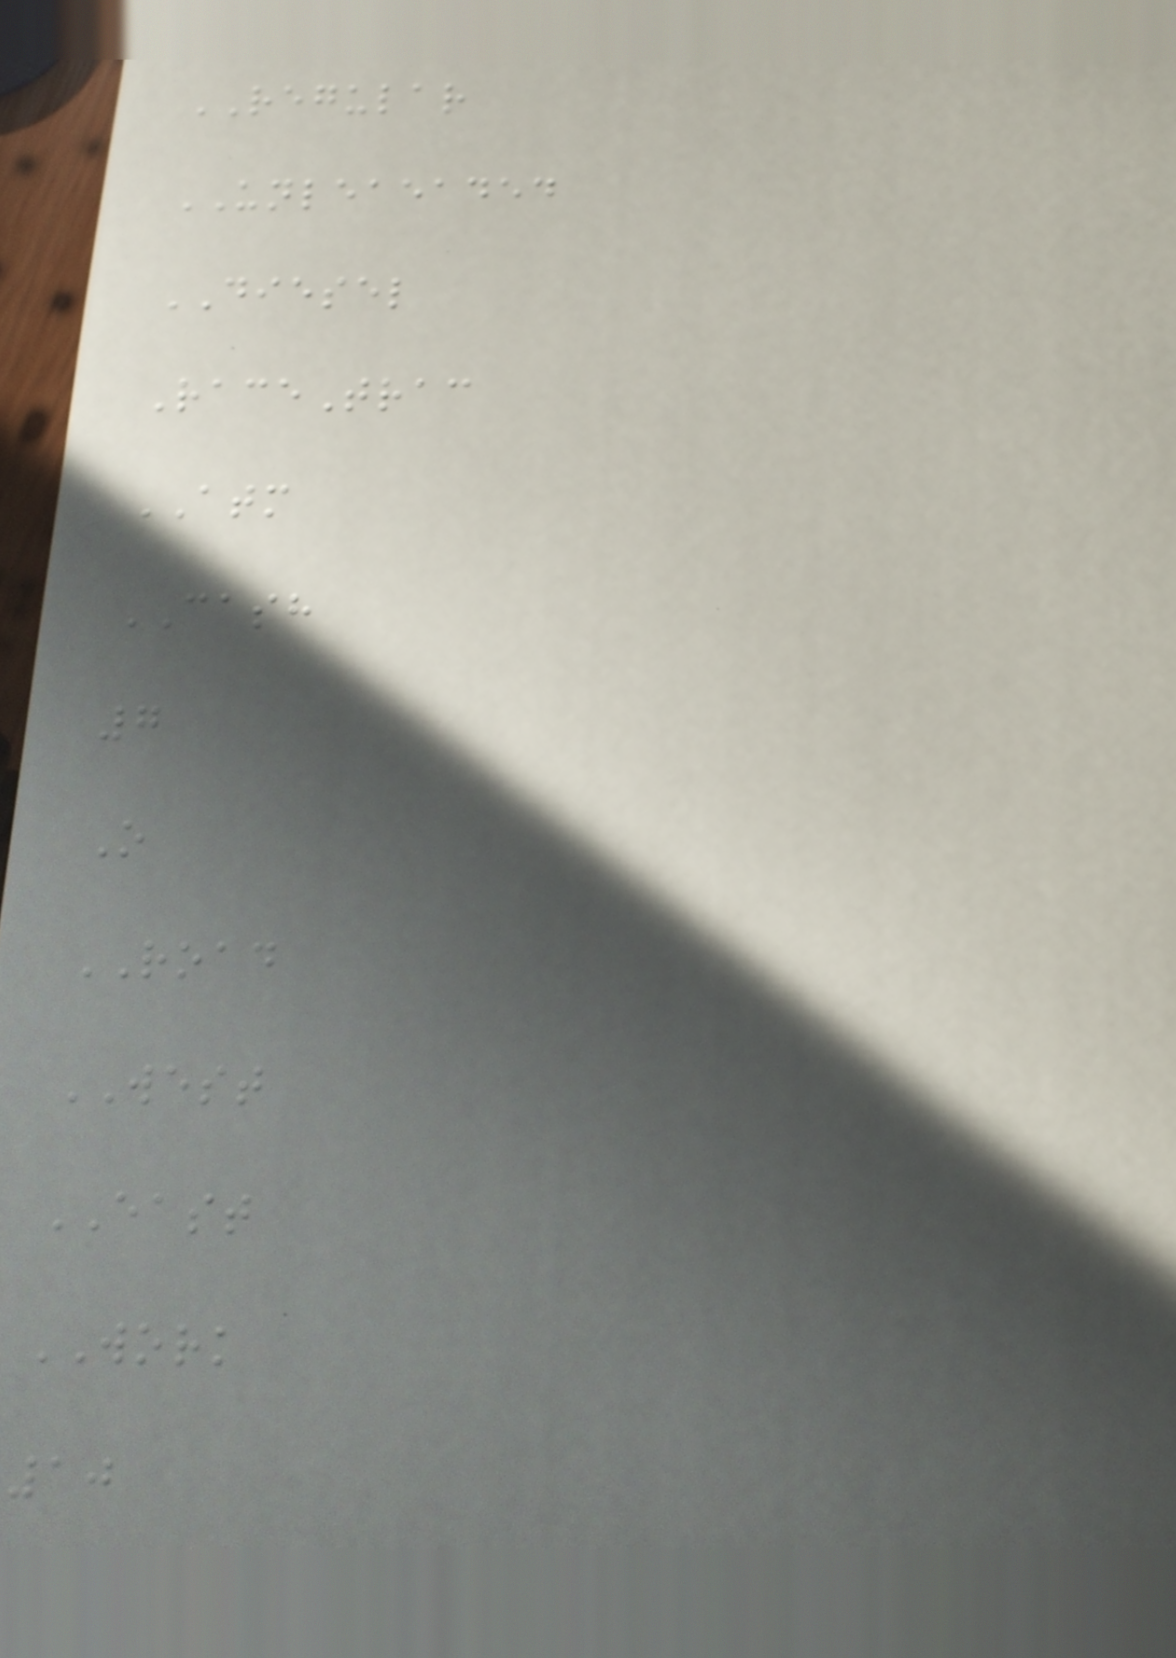REGULAR
UNLEAEADED
DIESEL
RaceTrac
ATM
CASH
7
O
ROAD
WEST
EAST
WORK
10
